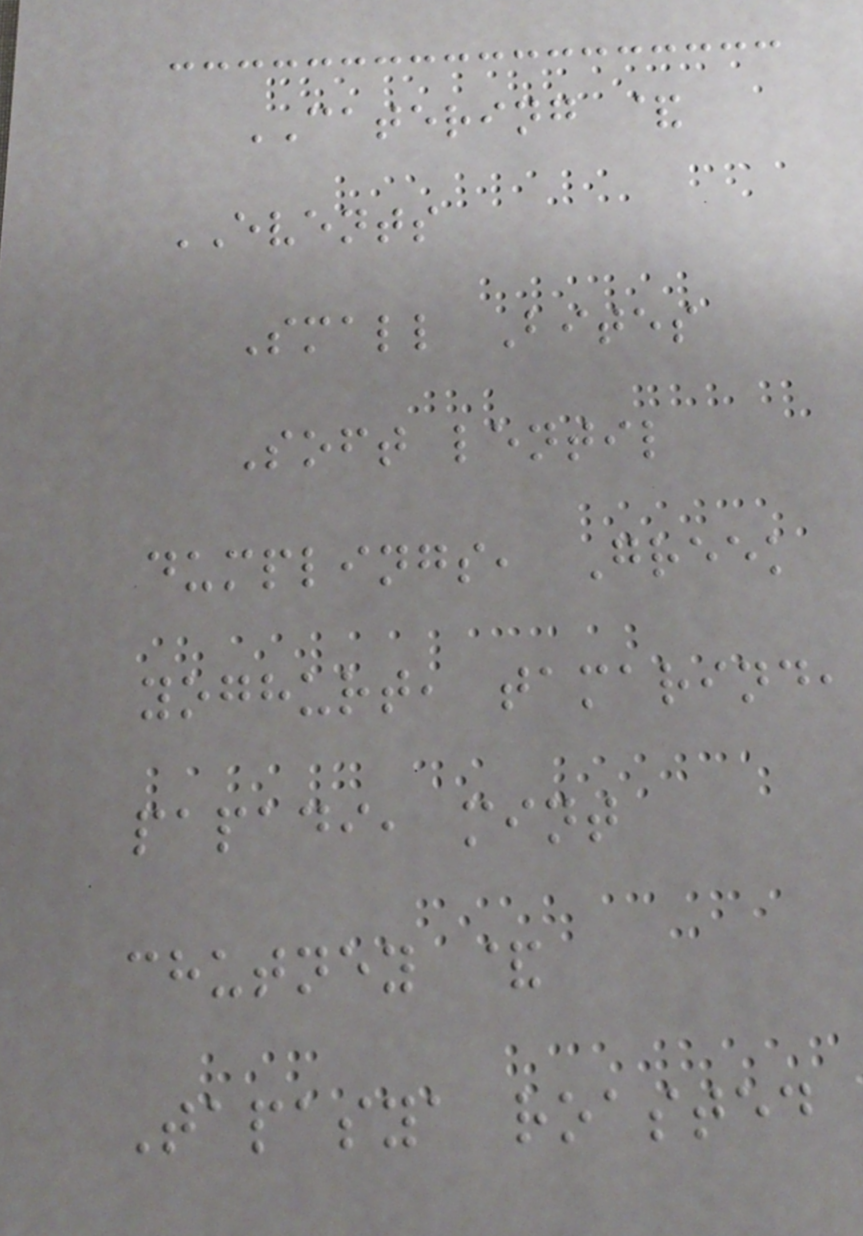CATERING &
EVENTS
Small Bites
Soft lentil
dumplings, Greek
yoghurt, tamarind,
papadi, mint
chutney &
Tapasya roasted
